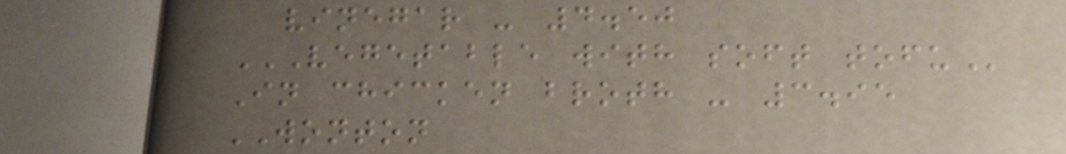vinegar - 4.50
VEGETABLE WITH SOFT TOFU
In chicken broth - 3.95
WONTON
